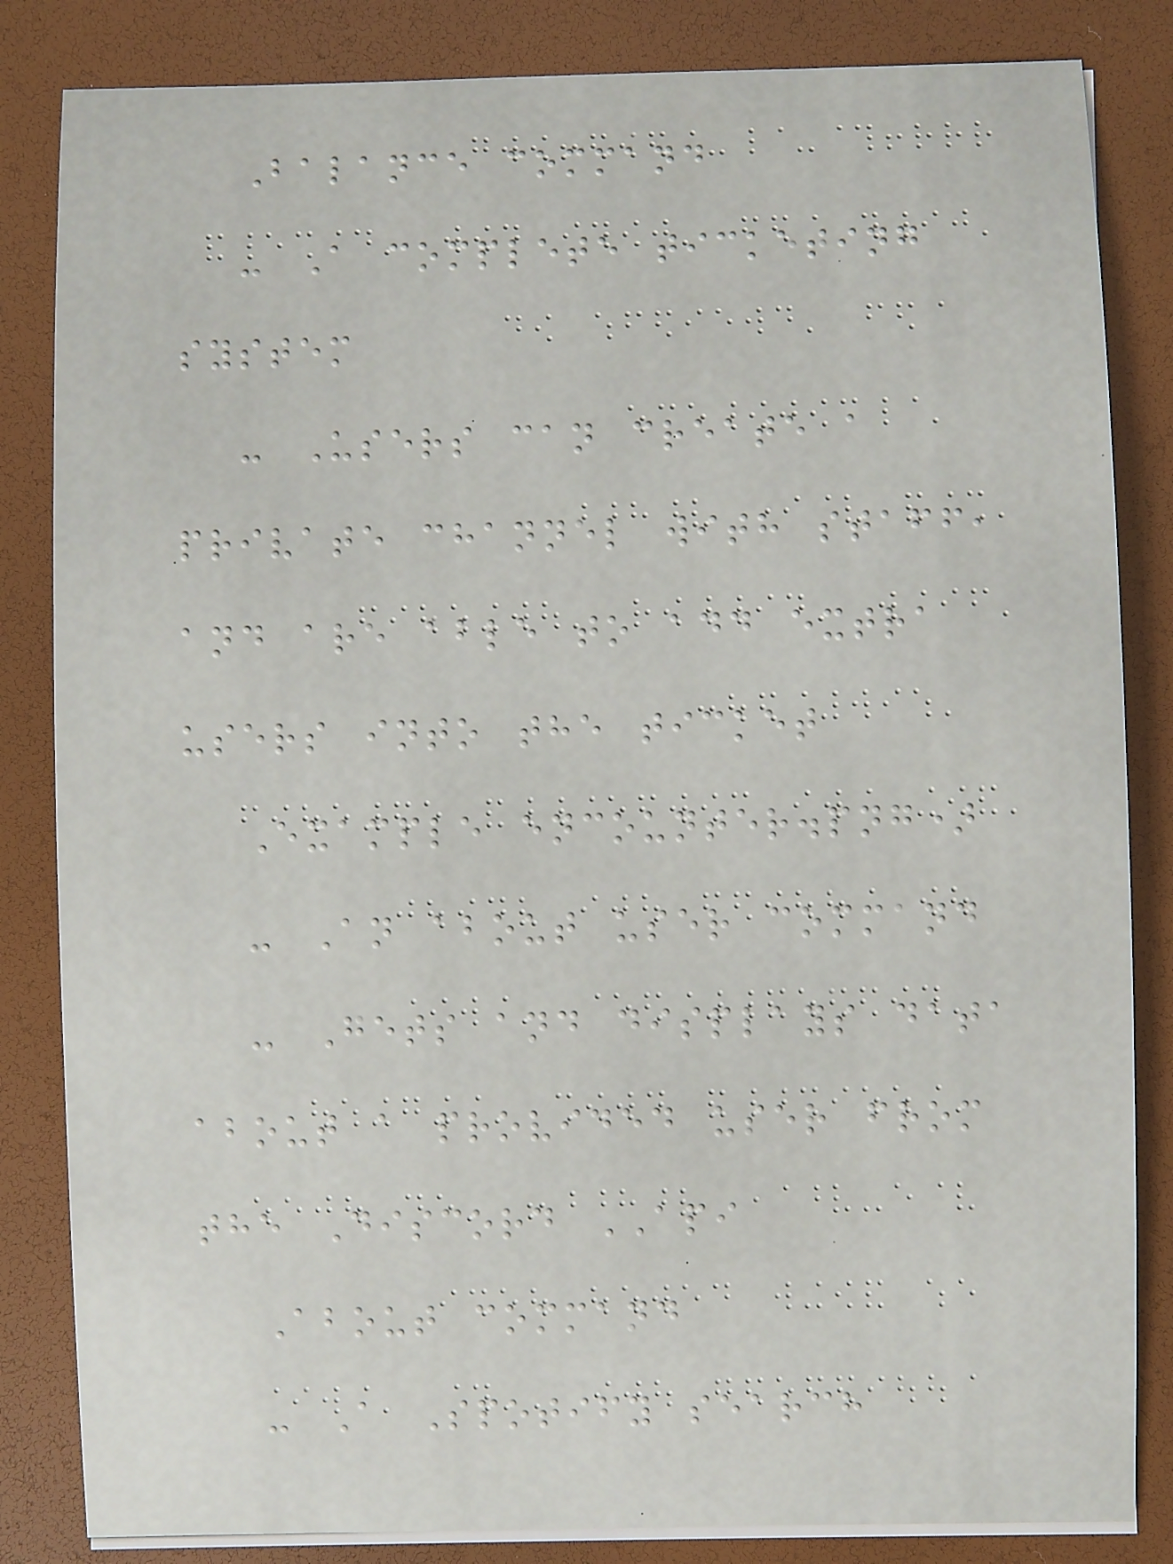Balance command
- A complete ticketing
system
- Users can create a
private channel with staff,
and are able to add extra
users into the ticket
Example encounter.png)
- An about user command
- Gets and displays data
about a provided user from
the Discord API
About command
- A Spotify search
